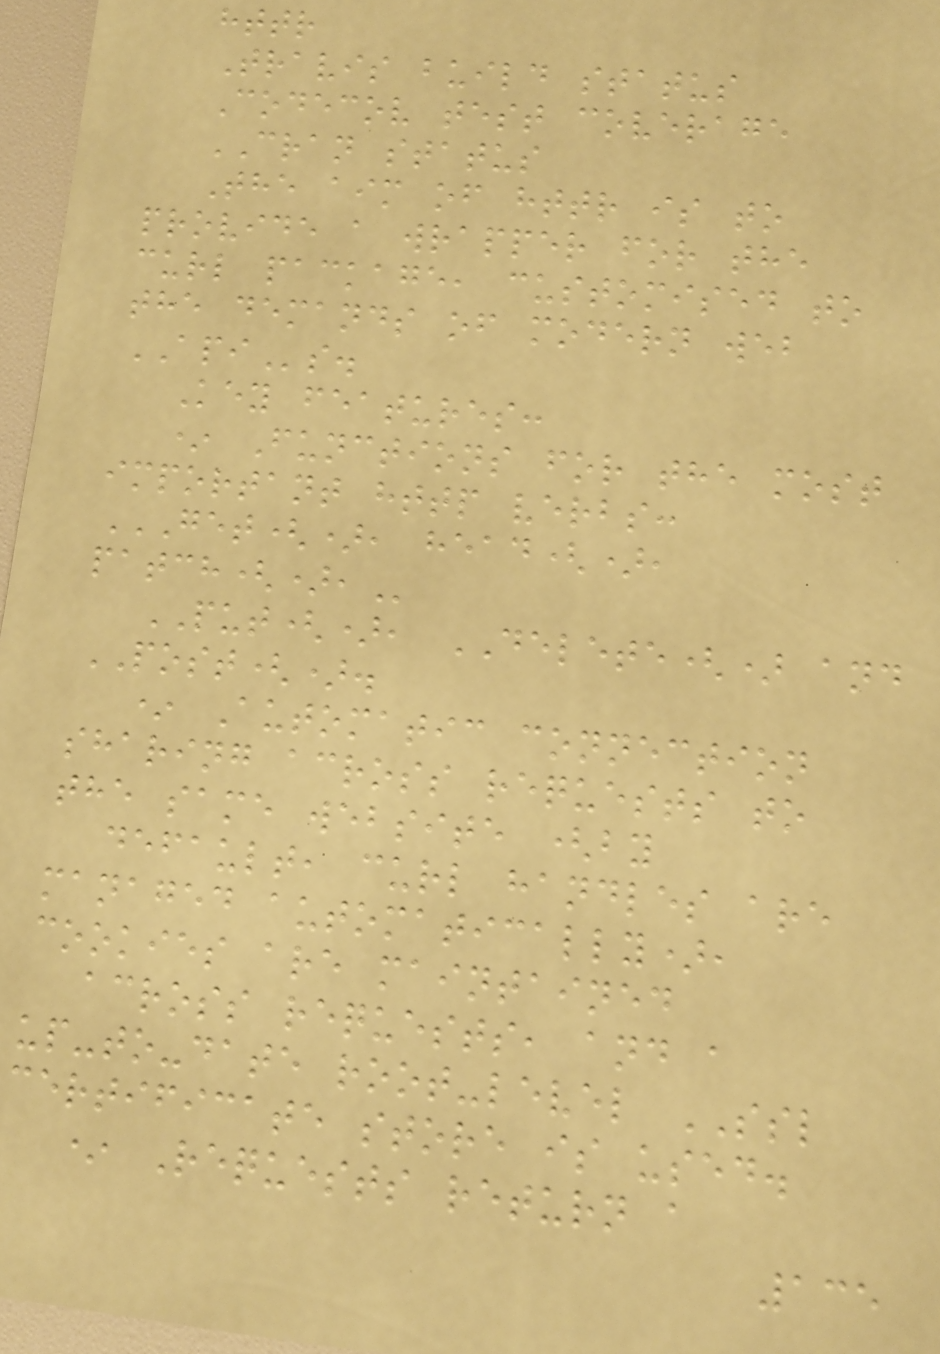httr
Travis build status
Codecov test coverage
CRAN status
The aim of httr is to
provide a wrapper for the
curl package, customised to
the demands of modern web
APIs.
Key features:
* Functions for the most
important http verbs:
GET(), HEAD(),
PATCH(),
PUT(), DELETE() and
POST().
* Automatic connection
sharing across requests to
the same website (by
default, curl handles are
managed automatically),
cookies are maintained
across requests, and a
up-to-date root-level SSL
certificate store is used.
* Requests return a
135
